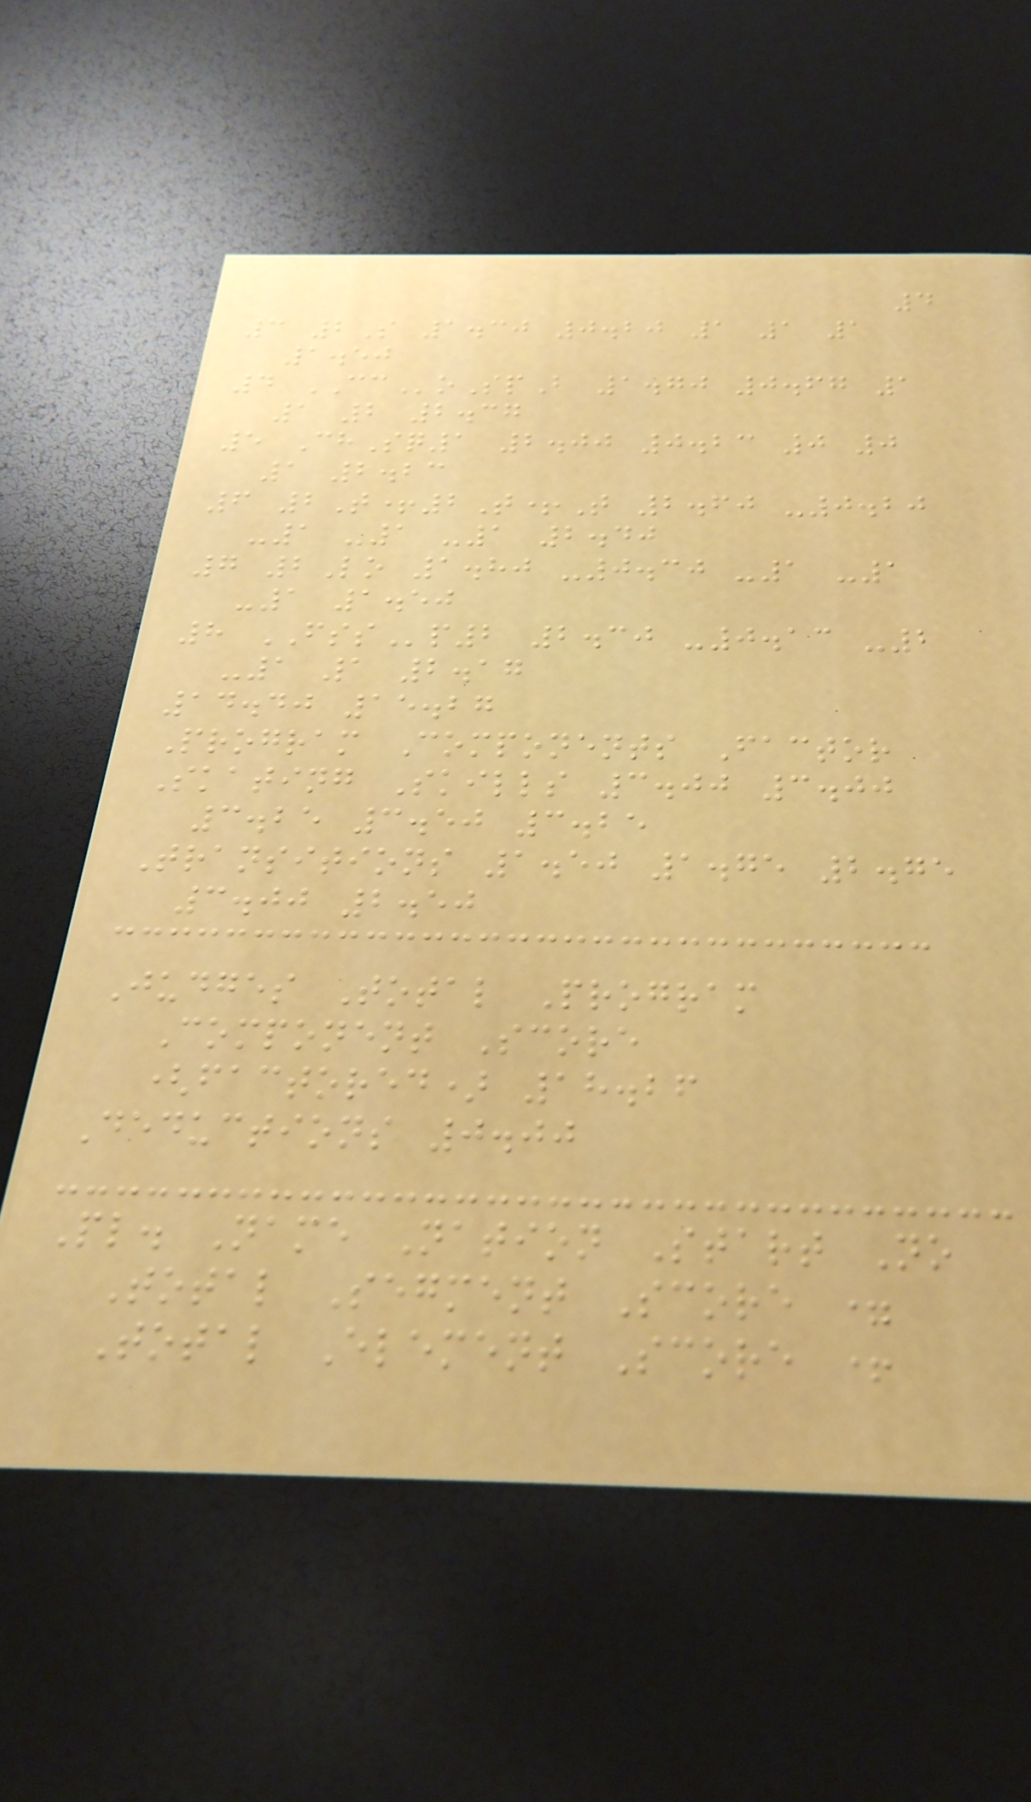4
3 2S 1.30 0.20 1 1 1
1.50
4 CCoSpB 1.70 0.67 1
1 2 2.37
5 ChSq1 2.00 0.23 0 0
1 2.23
6 2T+2T+T 2.60 -0.20
-1 -1 -1 2.40
7 2Lo 1.80 -0.30 -1 -1
-1 1.50
8 FSSp2 2.30 -0.13 -2
-1 1 2.17
14.40 15.27
Program Components Factor
Skating Skills 3.00 3.00
3.25 3.50 3.25
Transitions 1.50 1.75 2.75
3.00 2.50
Judges Total Program
Component Score
(factored) 18.26
Deductions 0.00
Pl. Name Nation Start No
Total Segment Score =
Total Element Score +
